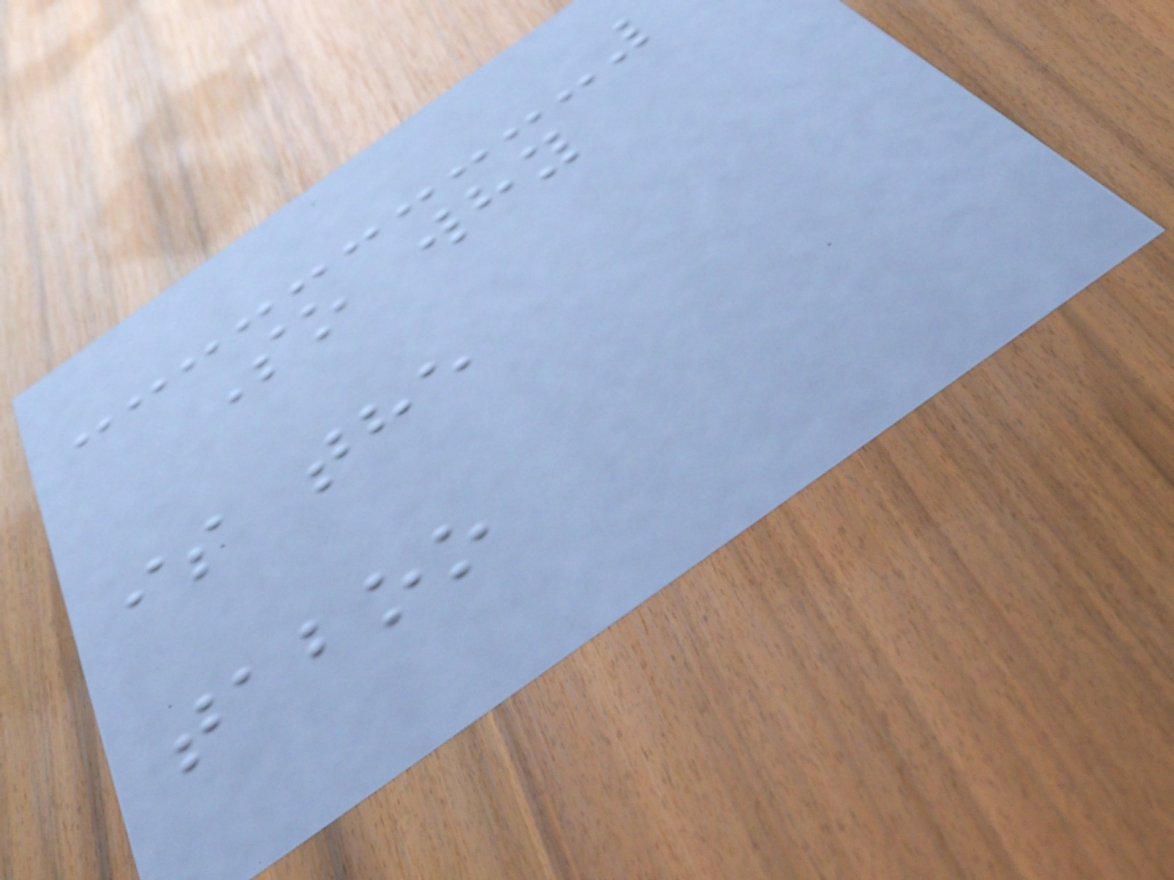So why
is the
taboo
